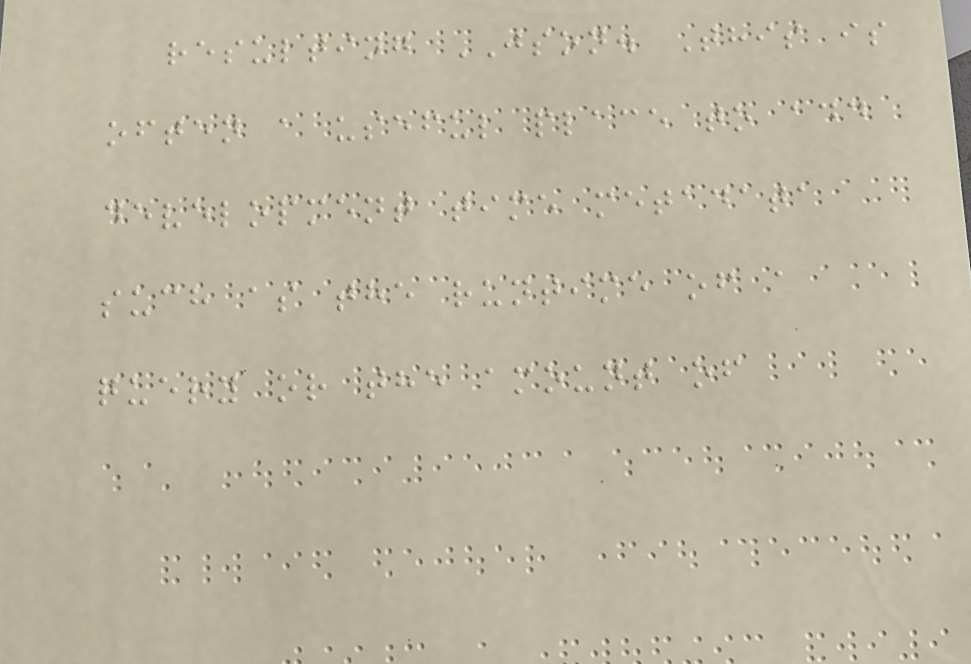resulting JSON. This is
often a useful place to add
development time metadata
such as the runtime of a
query or the amount of
